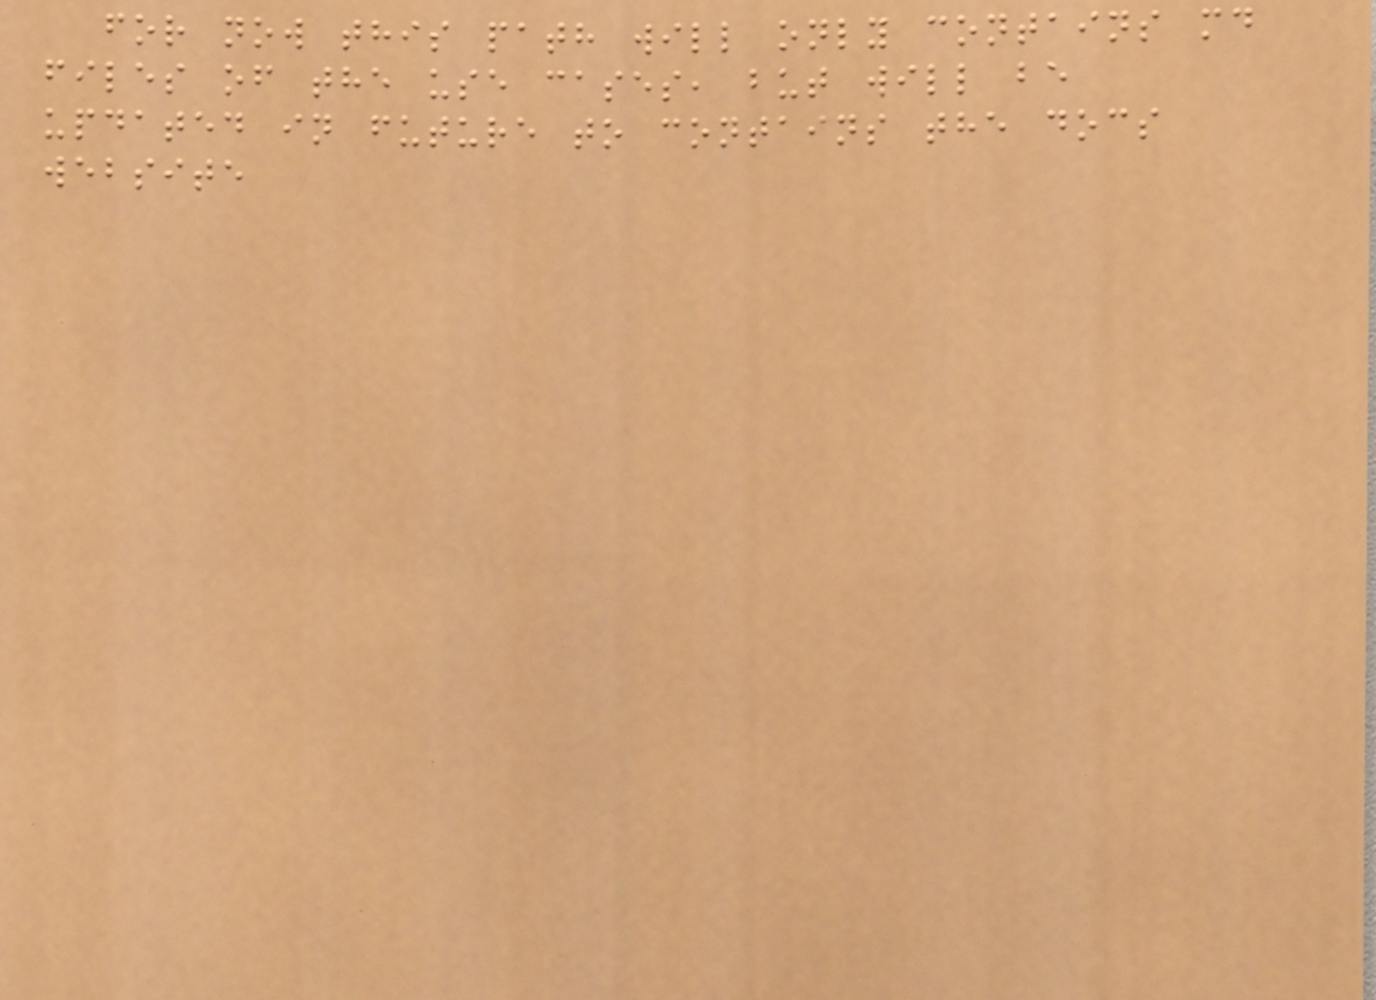for now this path will only contains md
files of the use cases, but will be
updated in future to contains the docs
website
